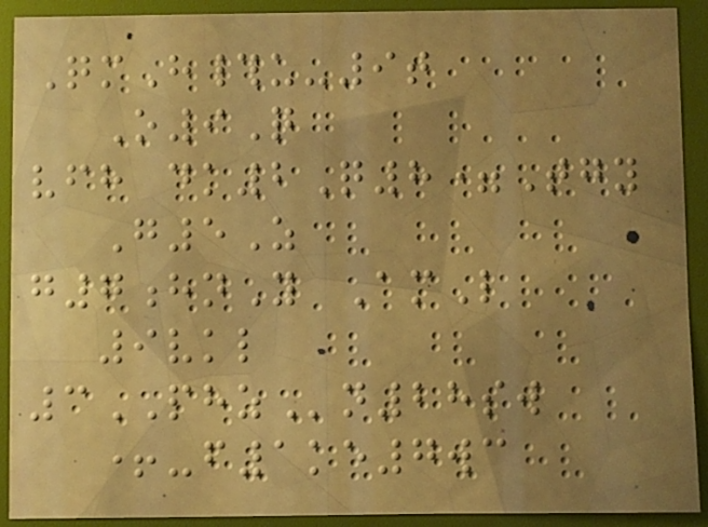QmH#u-9t
O9Q
vfh dk2Q8=Tgy
G5Z
g7hnY AmL
9vkl
3PHZn28sw
+-f1ke7wc
